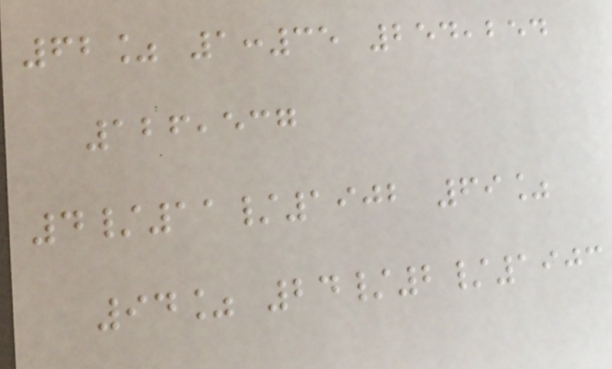62% 1:35 254,254
126,537
4/11/1902 69%
94% 24/2/1903
